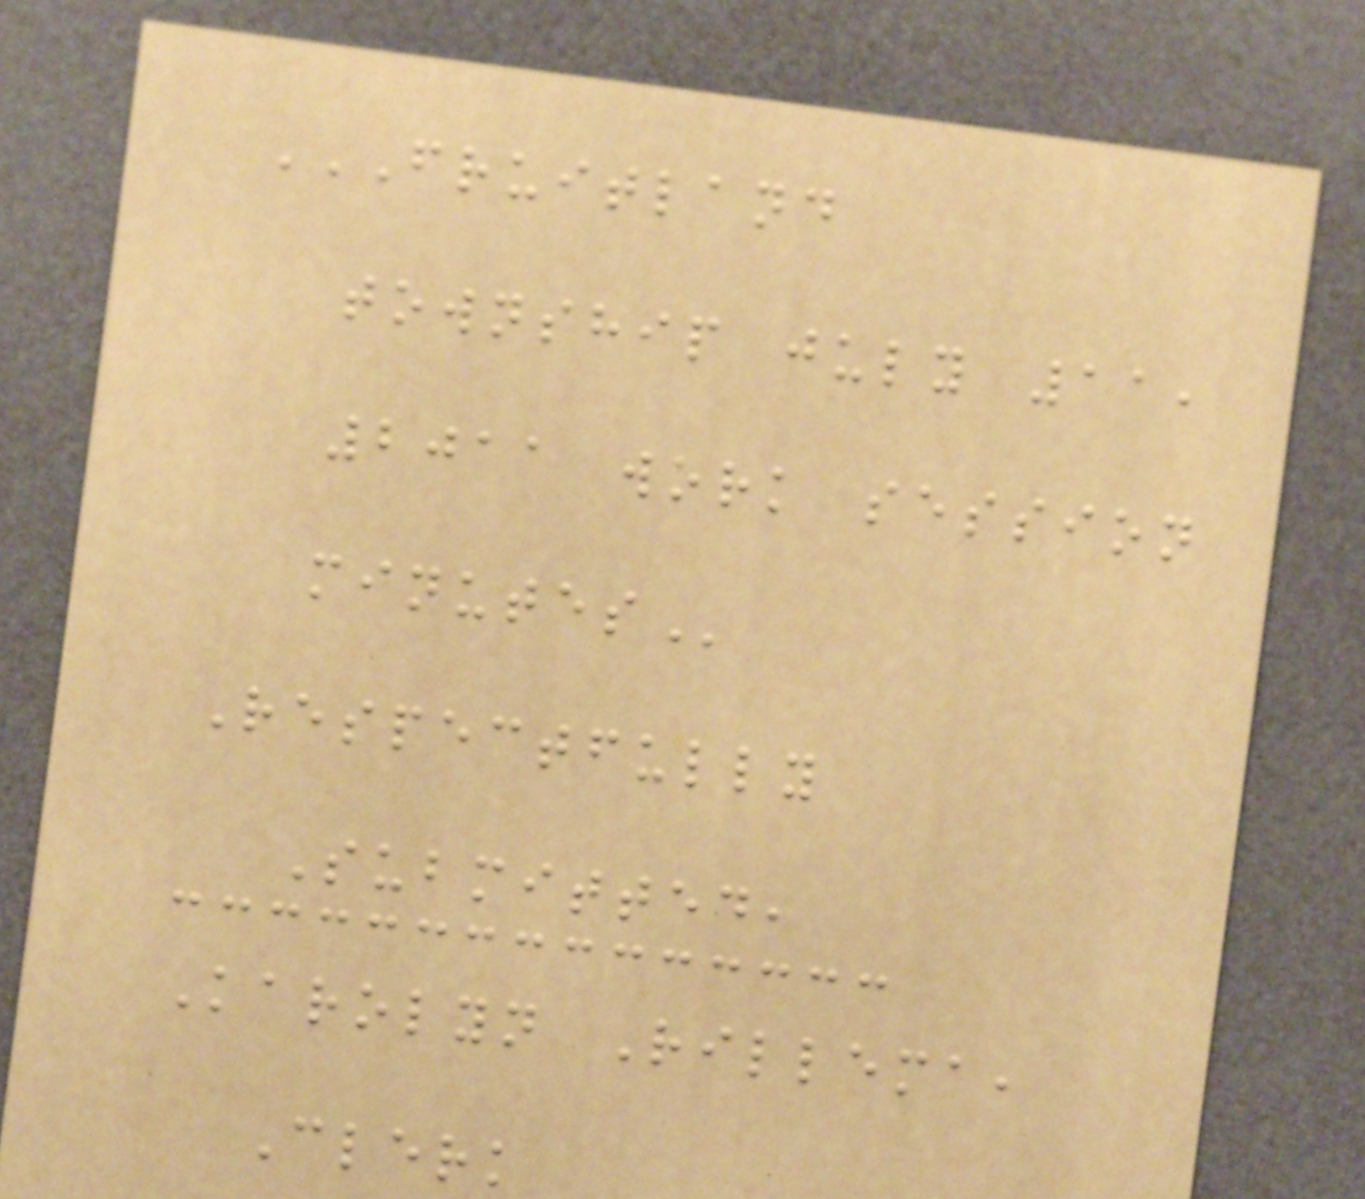FRUITLAND
TOWNSHIP JULY 11,
2011 WORK SESSION
MINUTES
Respectfully
Submitted,
Karolyn Rillema,
Clerk
